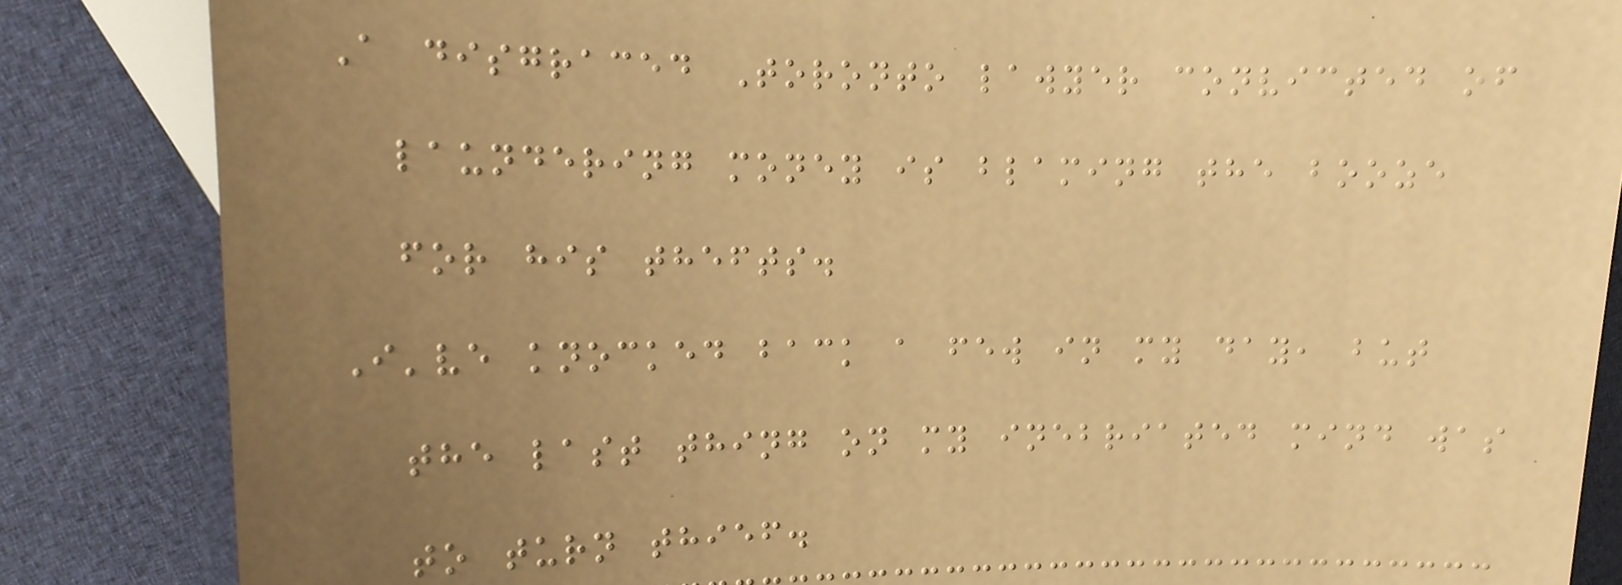A disgraced Toronto lawyer convicted of
laundering money is blaming the booze
for his thefts.
I've knocked back a few in my day, but
the last thing on my inebriated mind was
to turn thief.
